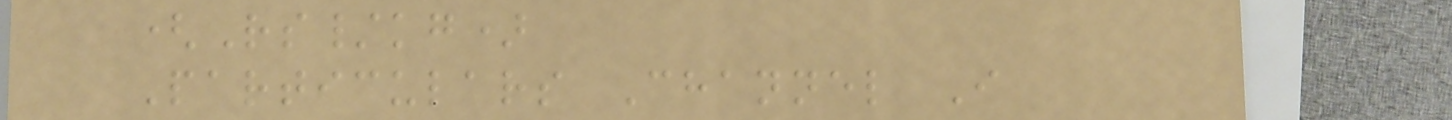(Rs/kg)
Particulars Channel I
